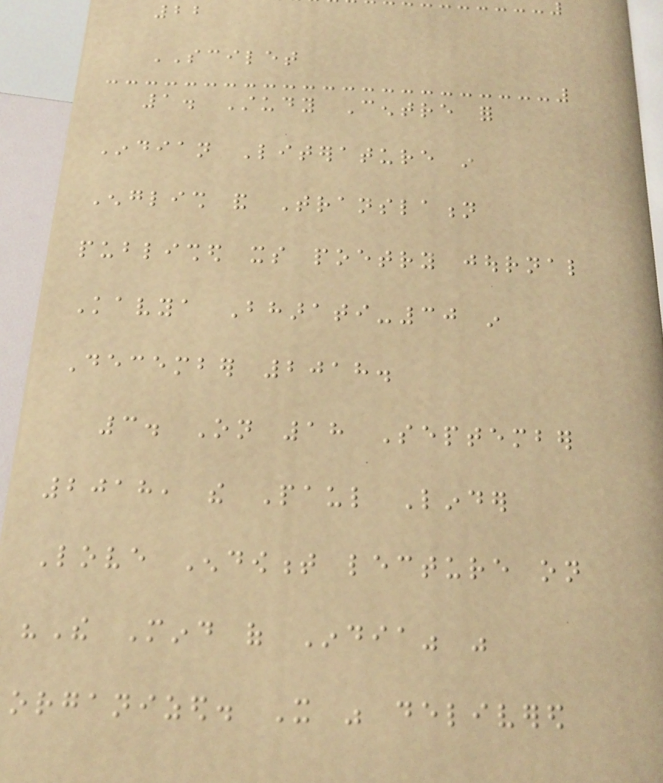22
SCILET
1. Study Centre for
Indian Literature in
English and Translation
published its poetry journal
Kavya Bharati-30 in
December 2018.
3. On 18 September
2018, the Paul Linder
Love Endowment lecture on
"The Mind of India" was
organized. It was delivered
